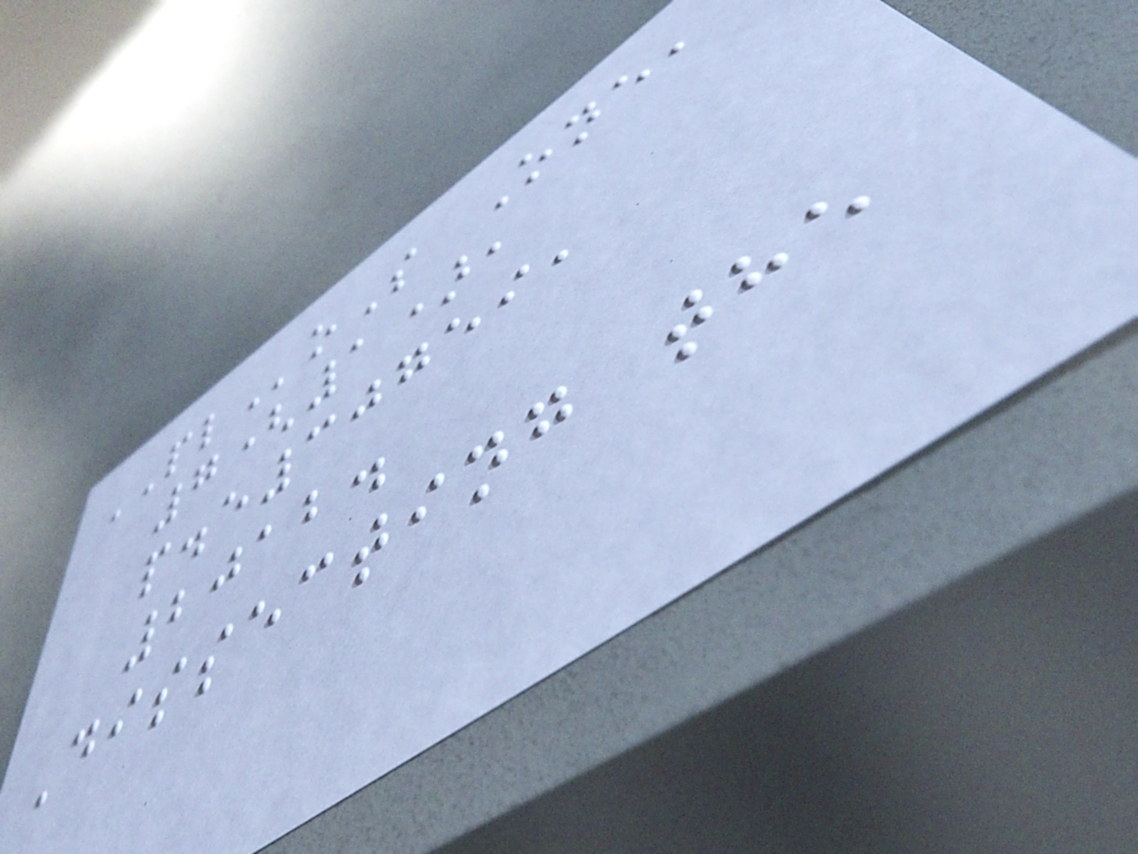PLoS One,
7(1),
p.e30759,
2012.
Dissecting the
